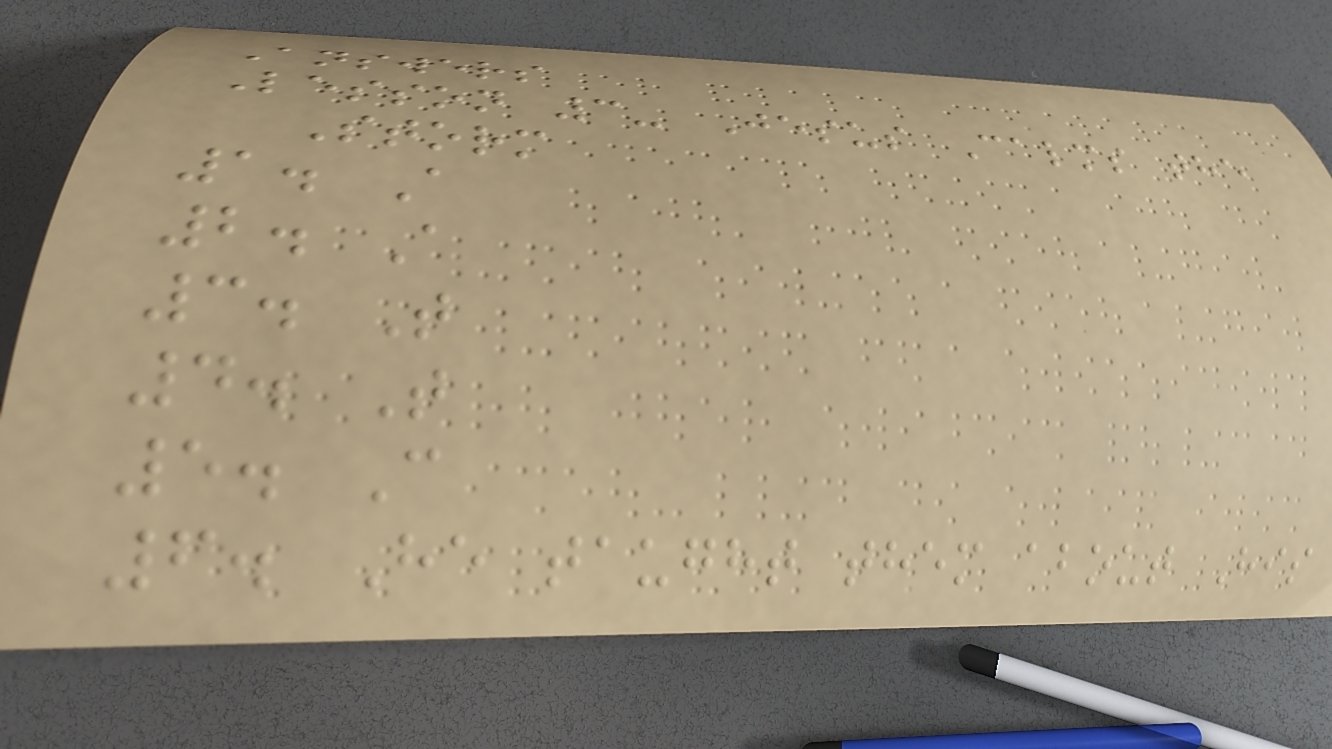Answers
Lesson 3- Jesus Calms the
Storm
1. A
2. A
3. T
4. T
5. C
6. He taught them about His
